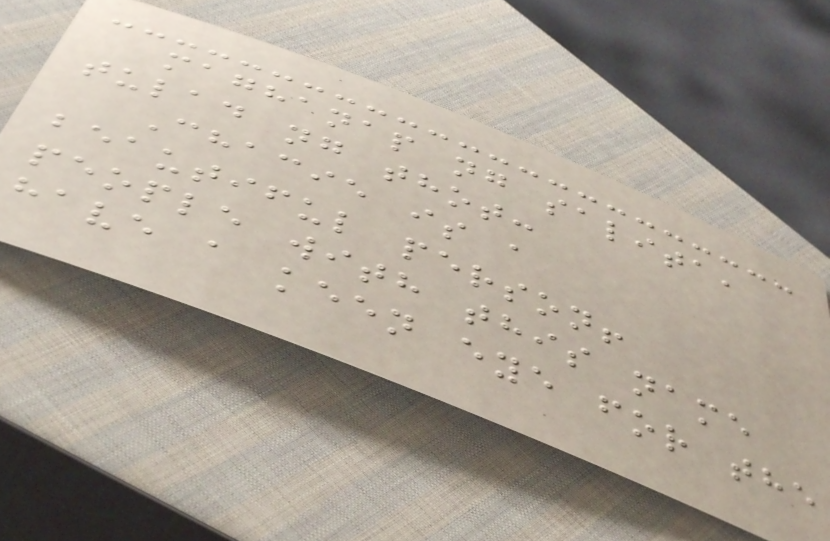maghanap ng salita,
tulad ng thot:
Chacie is a
beautiful person!
people with this name
have a keen eye for the
